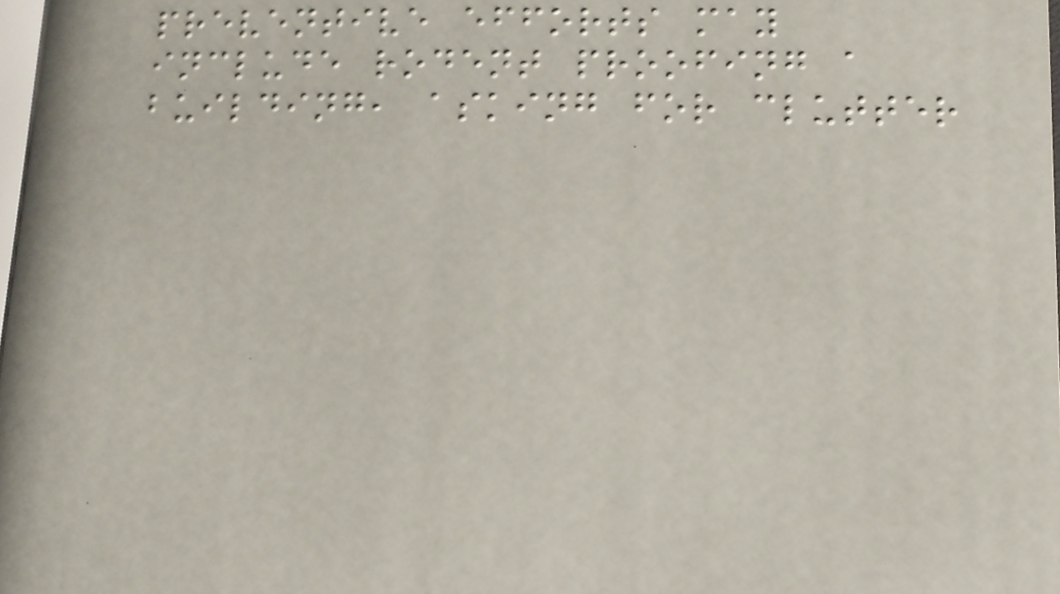preventive efforts may
include rodent proofing a
building, asking for clutter
